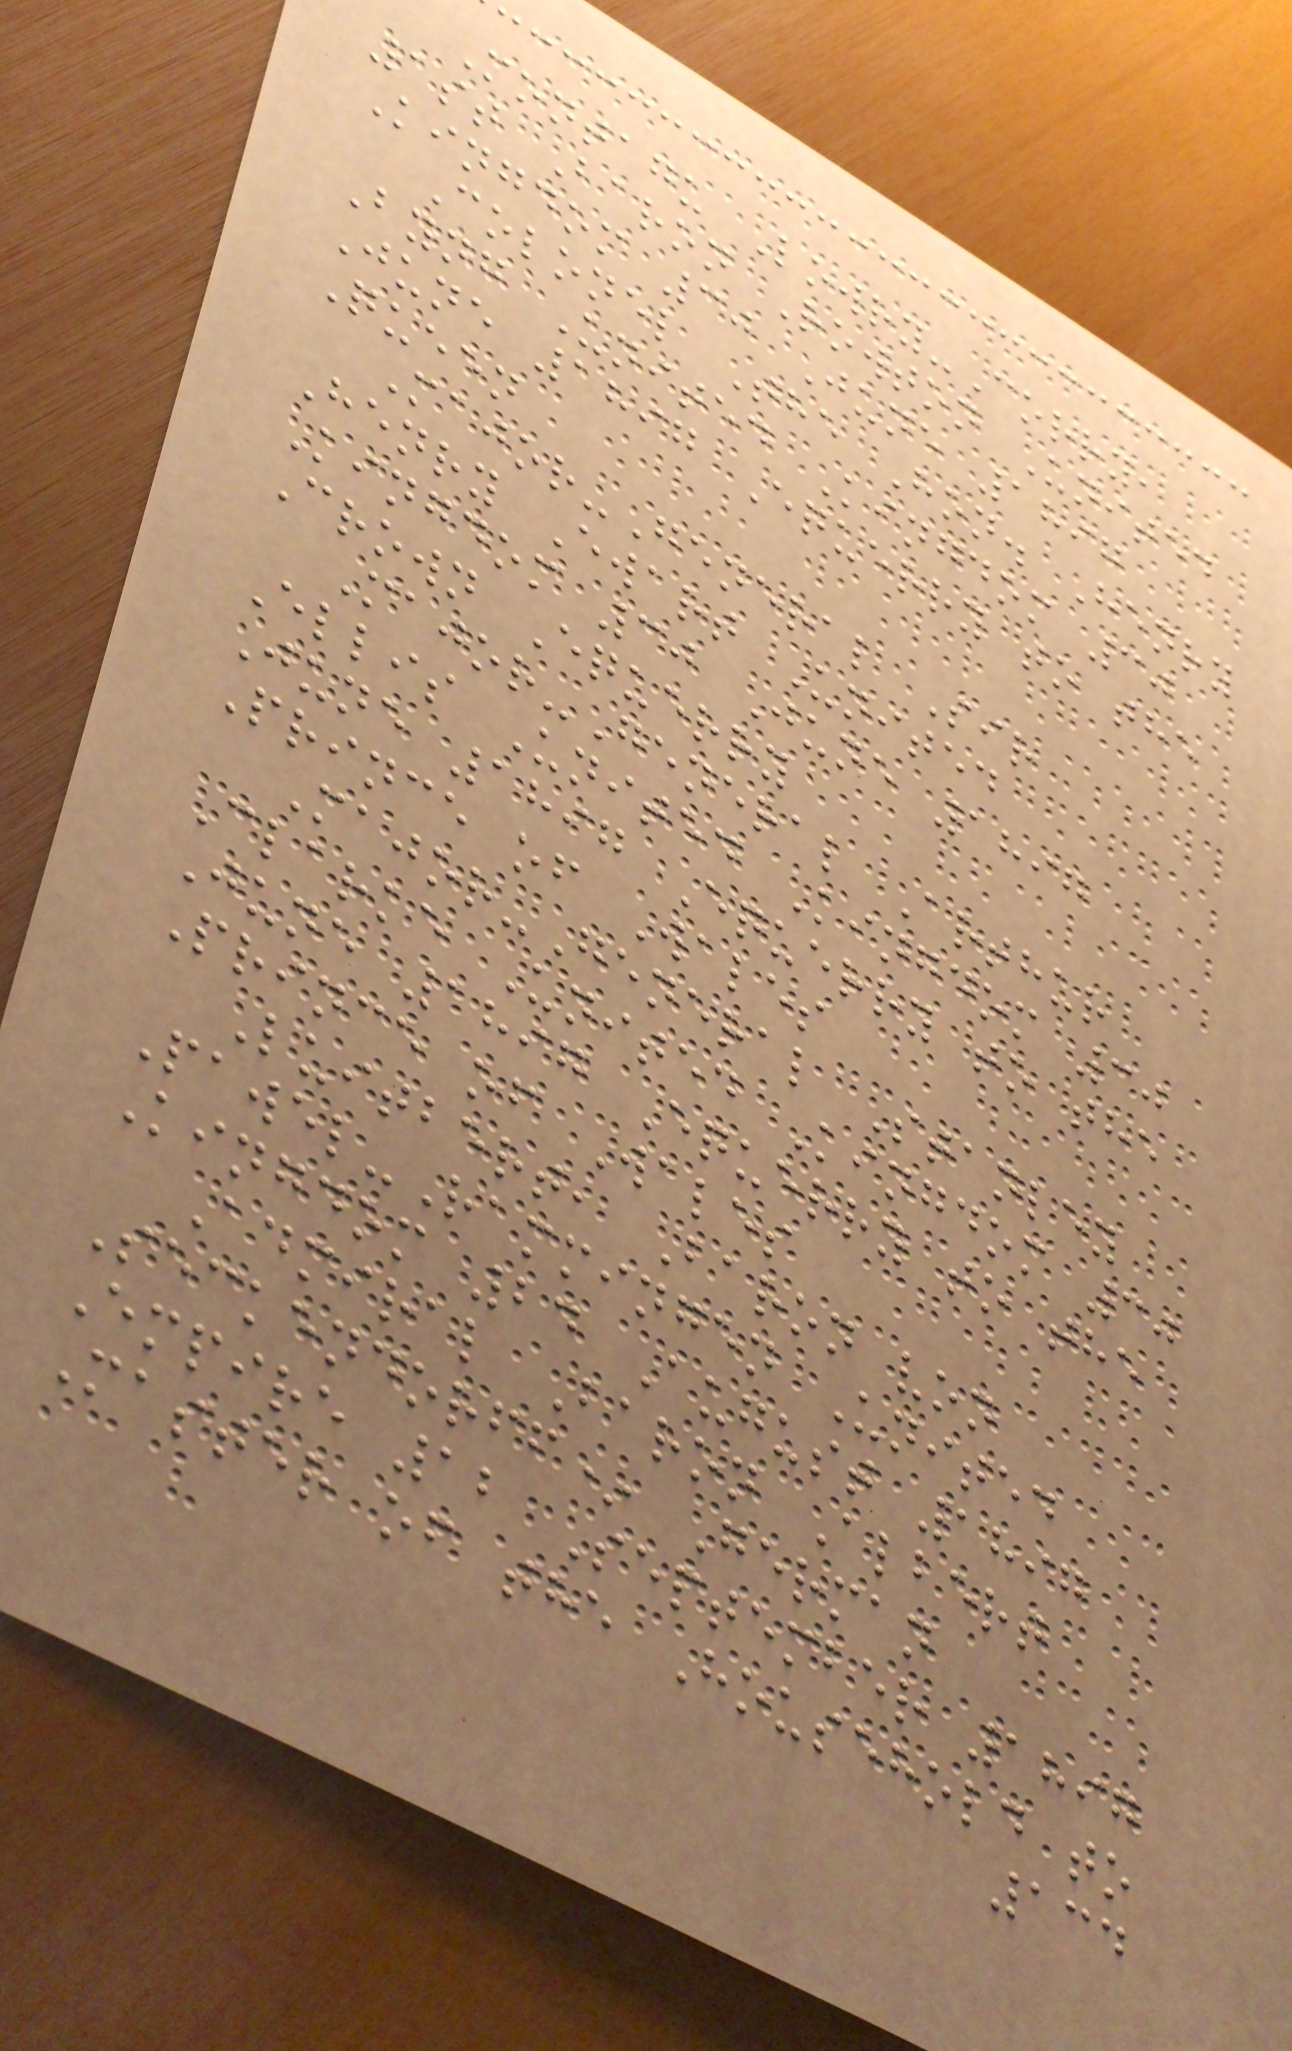Montagu Lowry-Corry,
1st Baron Rowton United
Kingdom 30 June 1897
Colonel The Hon. Henry
Byng United Kingdom 30
June 1897 Equerry to the
Queen
Major-General Sir
Henry Ewart United
Kingdom 30 June 1897
Crown Equerry
Major-General Arthur
Ellis United Kingdom 30
June 1897 Equerry to the
Prince of Wales
Major-General Stanley
Clarke United Kingdom 30
June 1897 Equerry to the
Prince of Wales
Luitbert, Baron von
Pawel-Rammingen United
Kingdom 24 August 1897
Admiral Baron Albert
Seckendorff* German
Empire 12 September 1897
Master of the Household to
134
